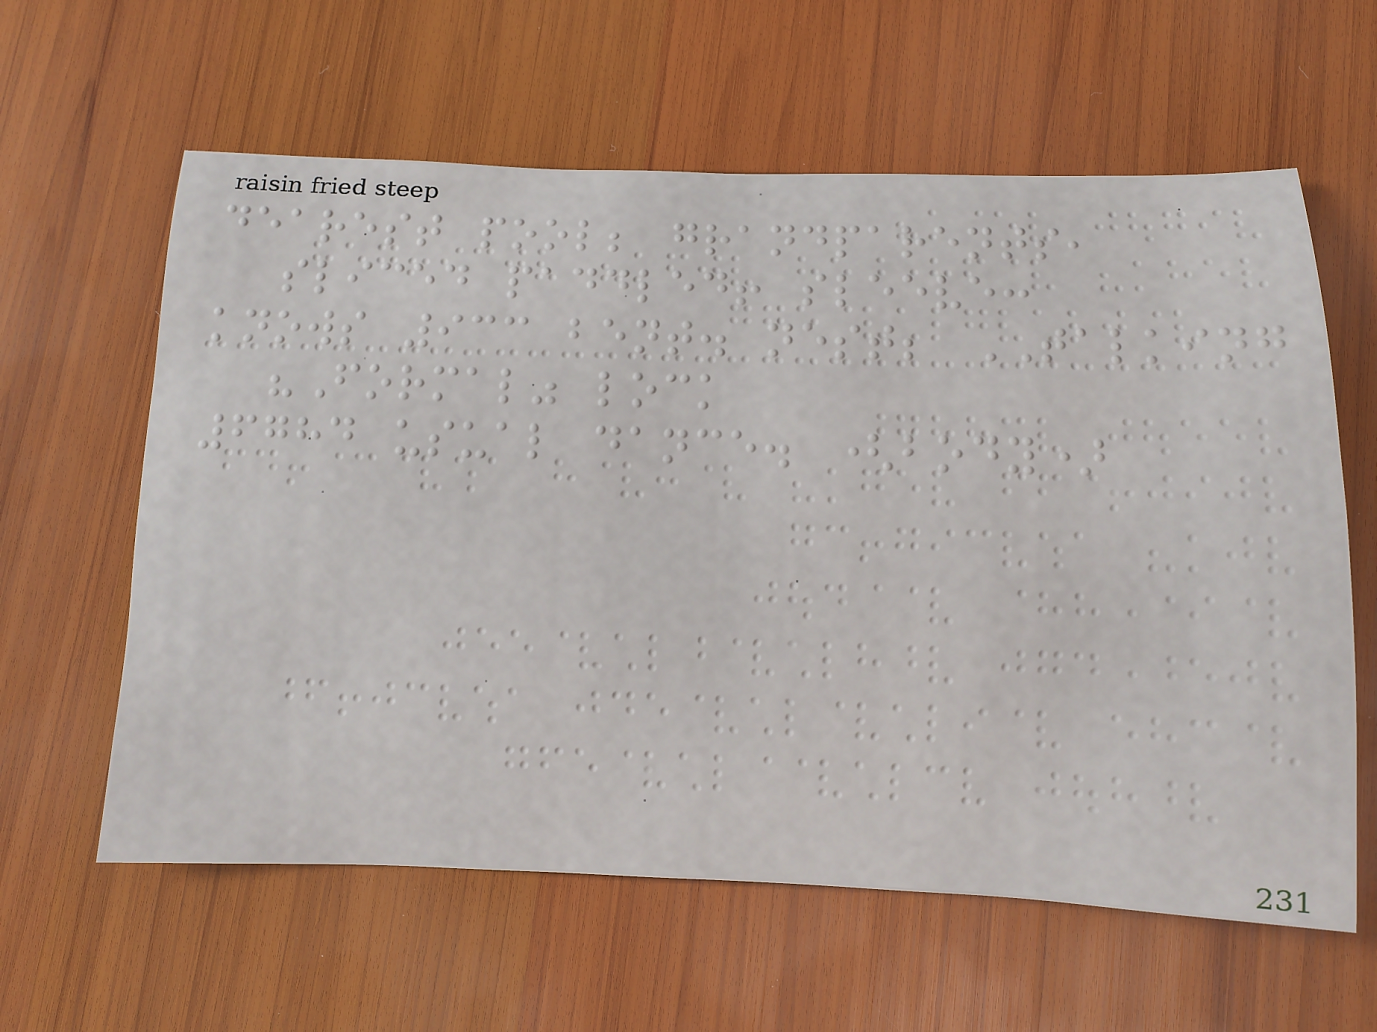dearest pool; grandparents,
sliced paddled! sleeve:
knows 933 bent. nest; TALKING
"Formal" lock
6784 usual dance. (body)
